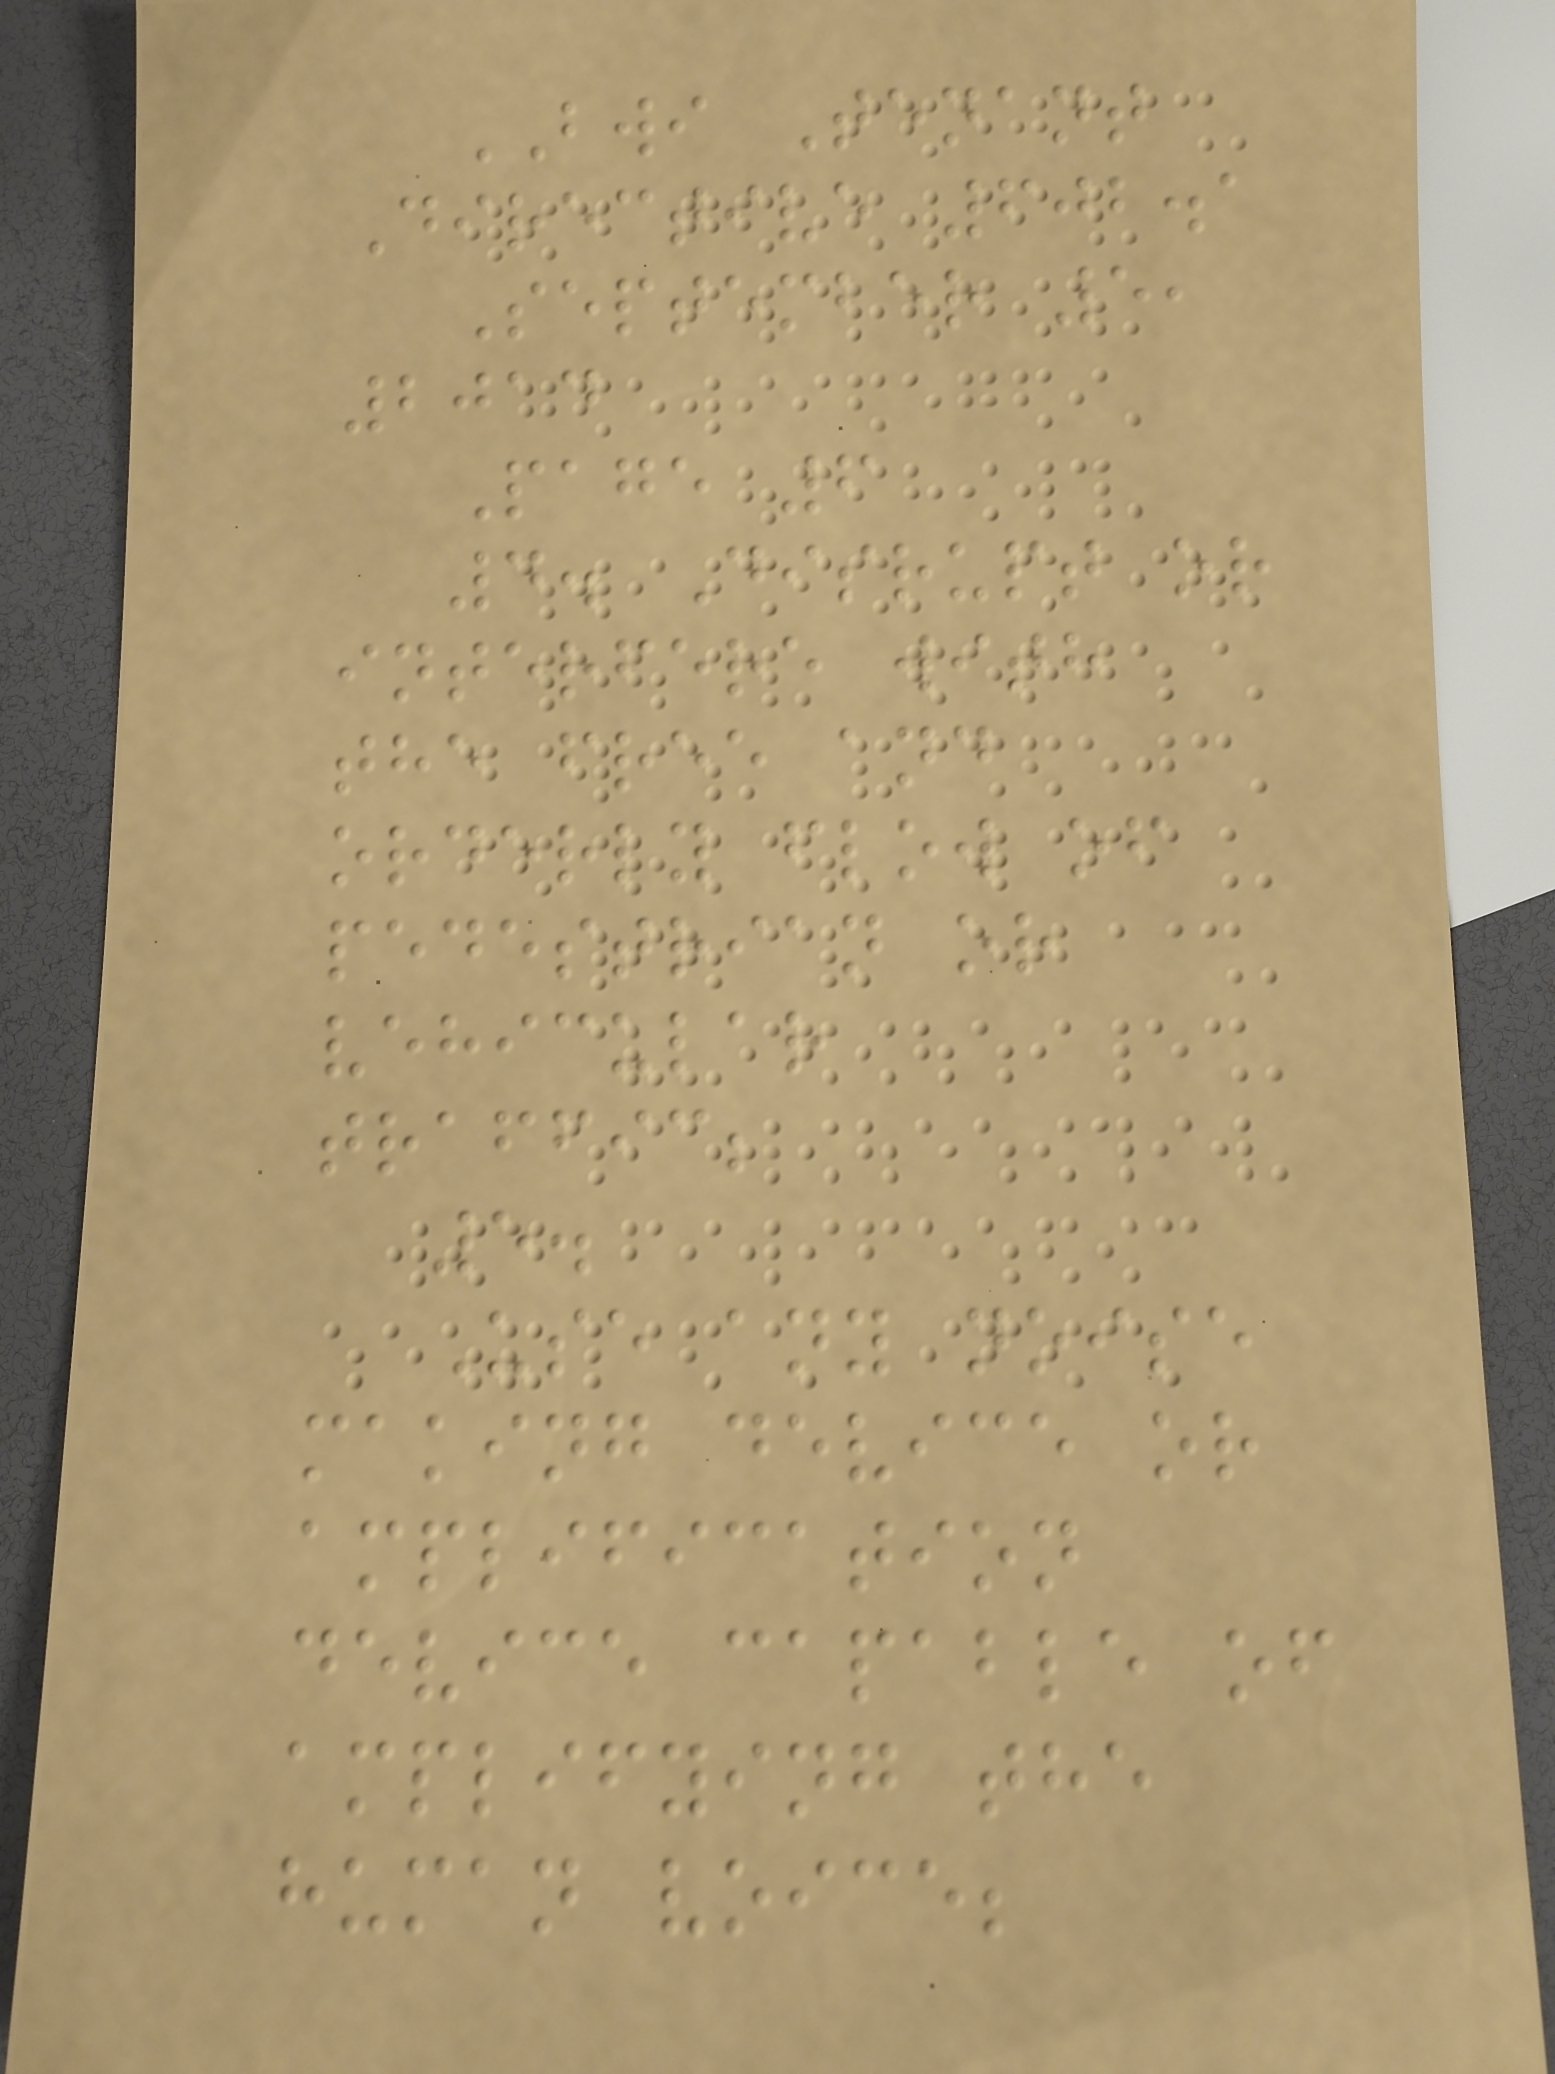BWI Tenant
Directive 602.1
September 5,
2014
Page 6
4. Disrupt or
interfere with
the free and
orderly flow of
pedestrian or
vehicular
traffic;
5.
Use any noise
making device or
amplification
device capable of
amplifying the
human voice;
